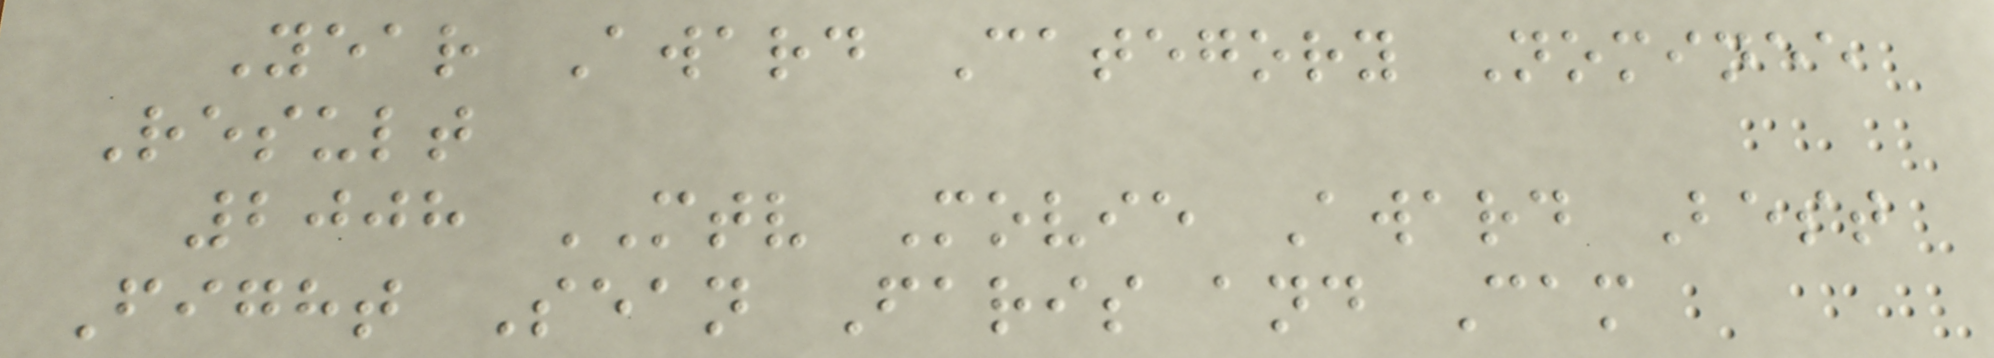Year Award Category Nominee
Result
2008 MTV Movie Award Best
Fight Sean Faris and Cam
